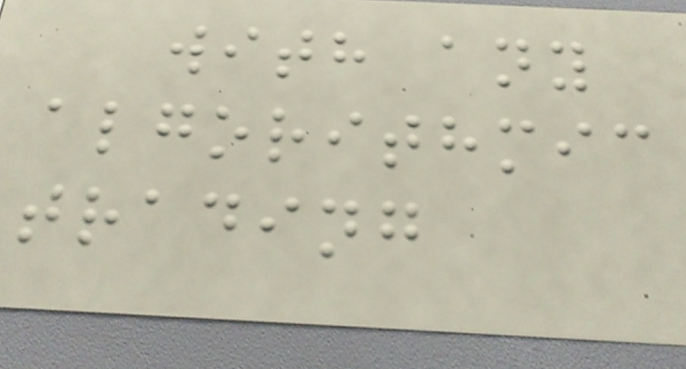with any
algorithmic
trading
